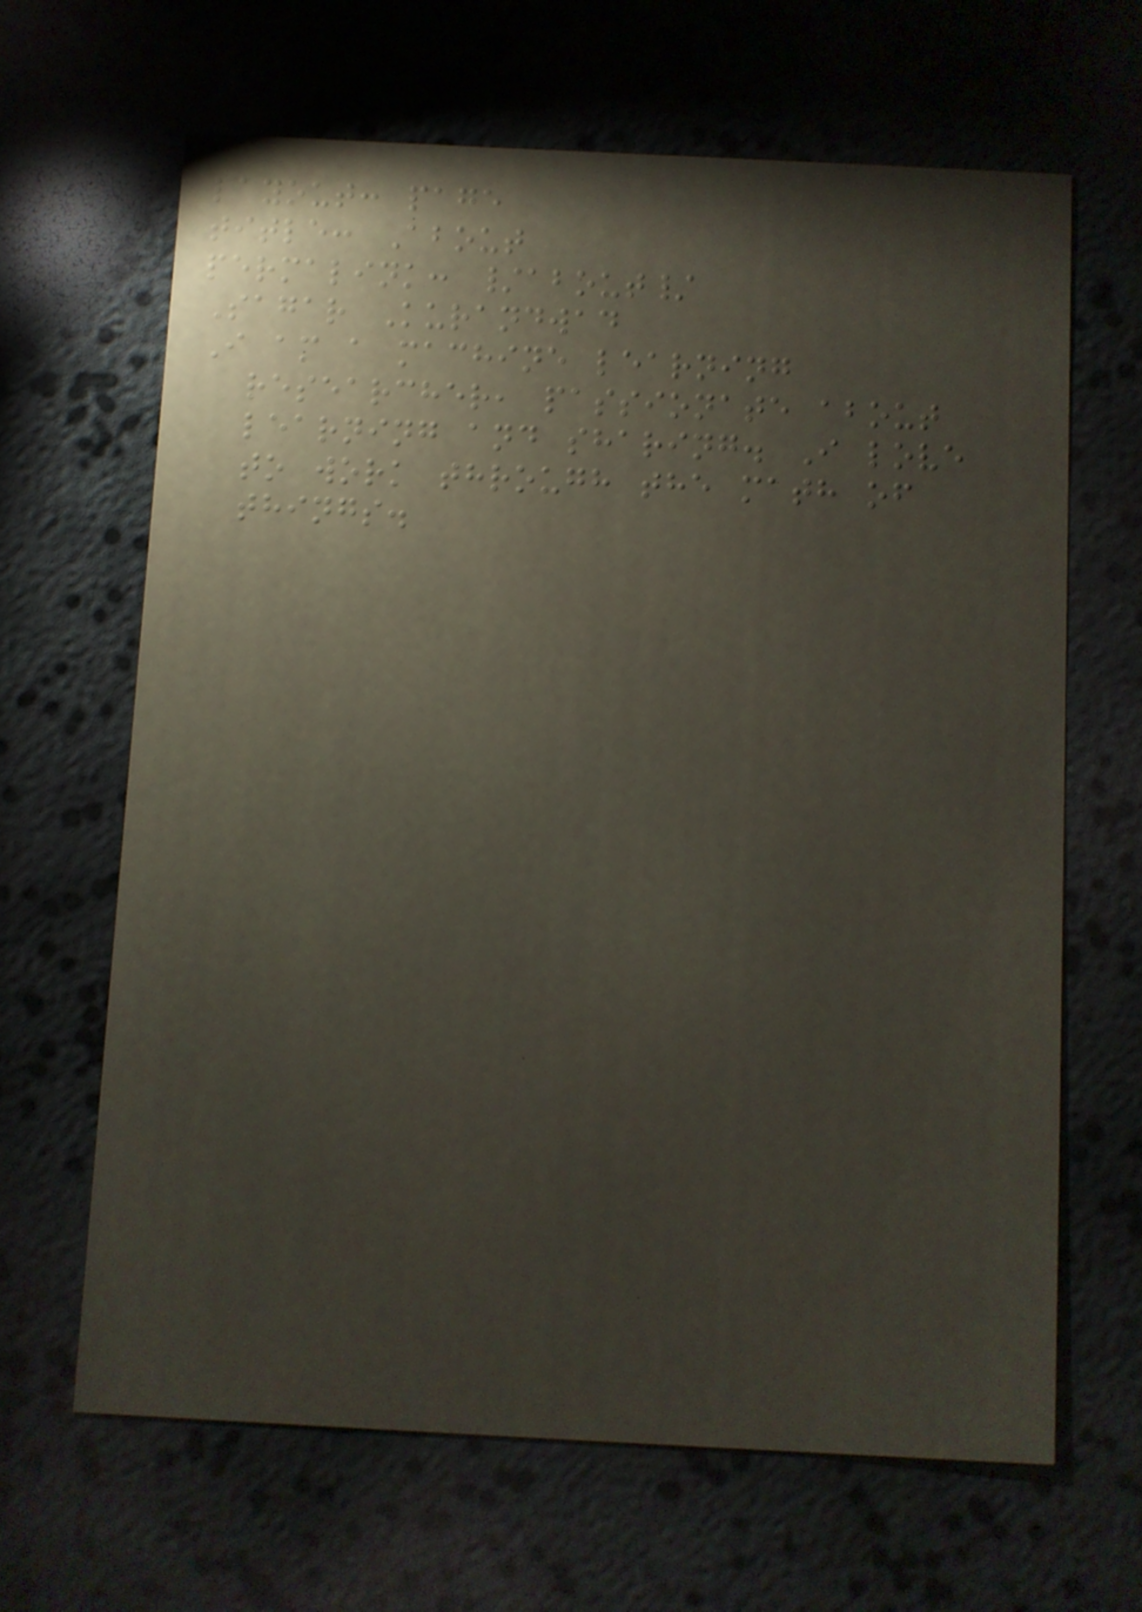layout: page
title: About
permalink: /about/
Sagar Kurandwad
I am a machine learning
researcher, passionate about
learning and sharing. I love
to work through the math of
things.
